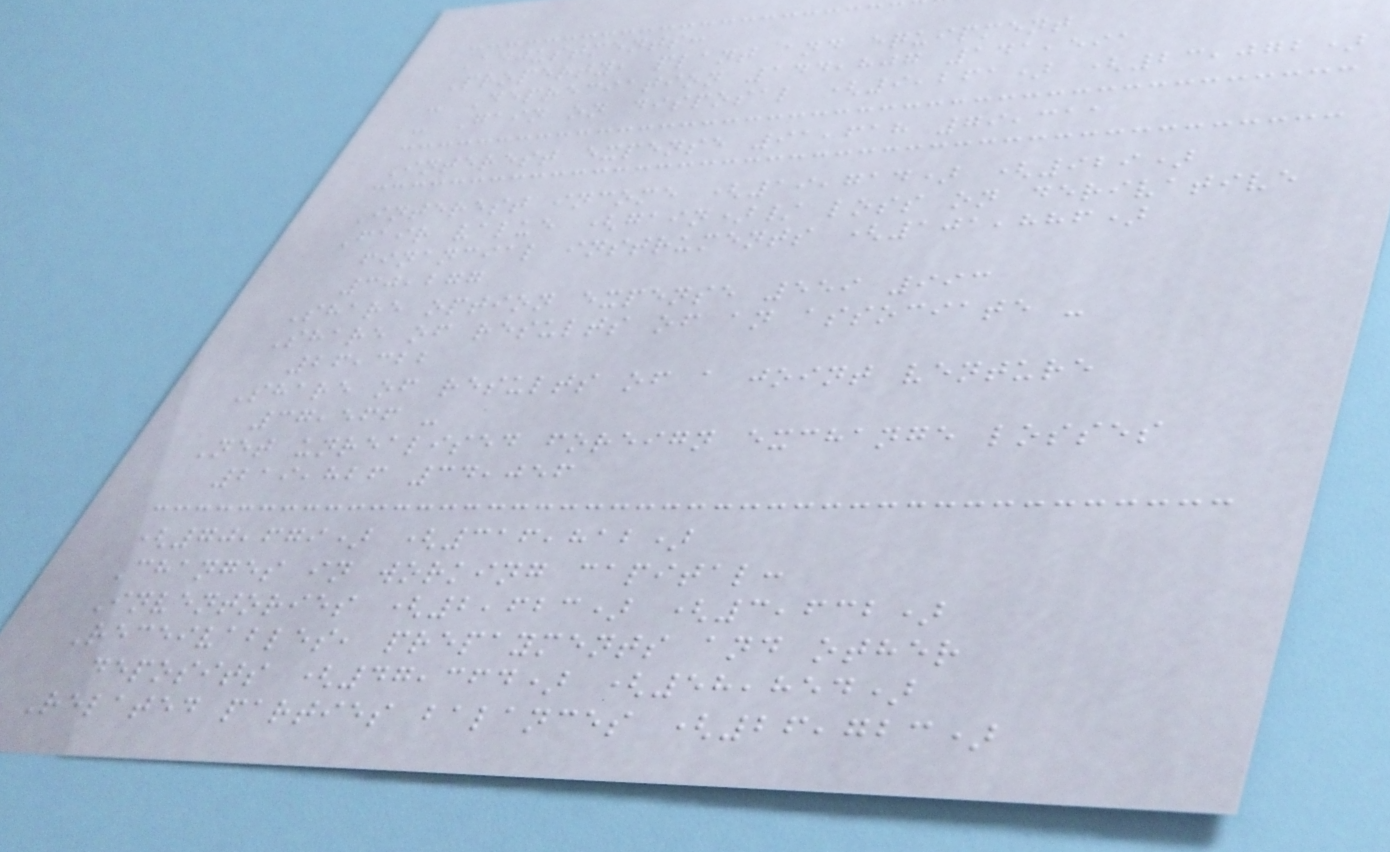Adjustments:
Property, plant and equipment
- Depreciation 144,807 141,591
- Gain on disposal (9,261) (23,072)
Interest expense 91,618 79,311
Interest income (19,714) (929)
Fair value (gain)/ loss on derivative
financial instruments (101,886)
30,277
Share option expense 559 993
Share of results of an associate -
26,322
Share of results of a joint venture
37,566 -
Net unrealised foreign exchange losses
219,826 34,056
(70,679) (316,812)
Changes in working capital:
Inventories (2,623) (3,632)
Receivables, prepayments and other
deposits (47,364) (58,854)
Related parties balances (26,723)
